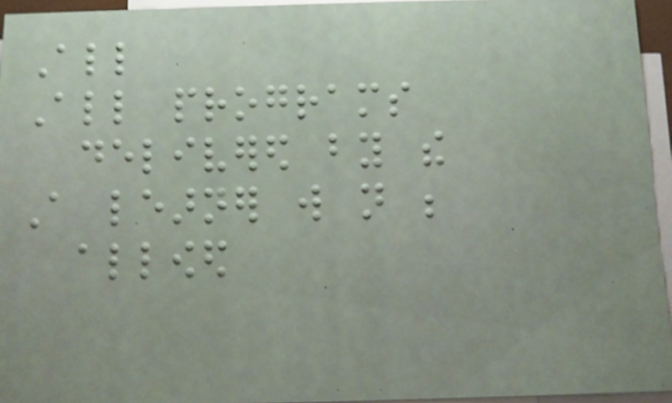All
All programs
delivered by the
A learner will not be
allowed
